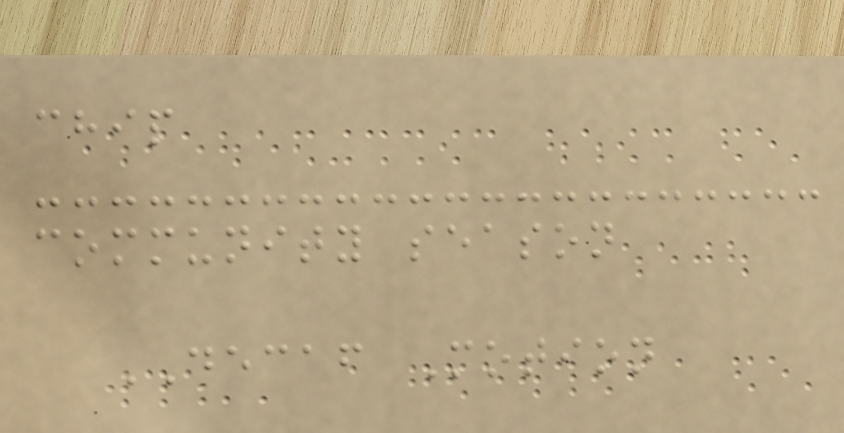chip
community season
DECAF Motion
